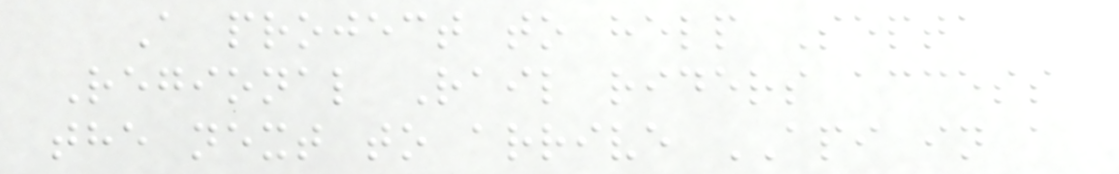A project to help Septa
Regional Rail riders access
the next to arrive API in a
